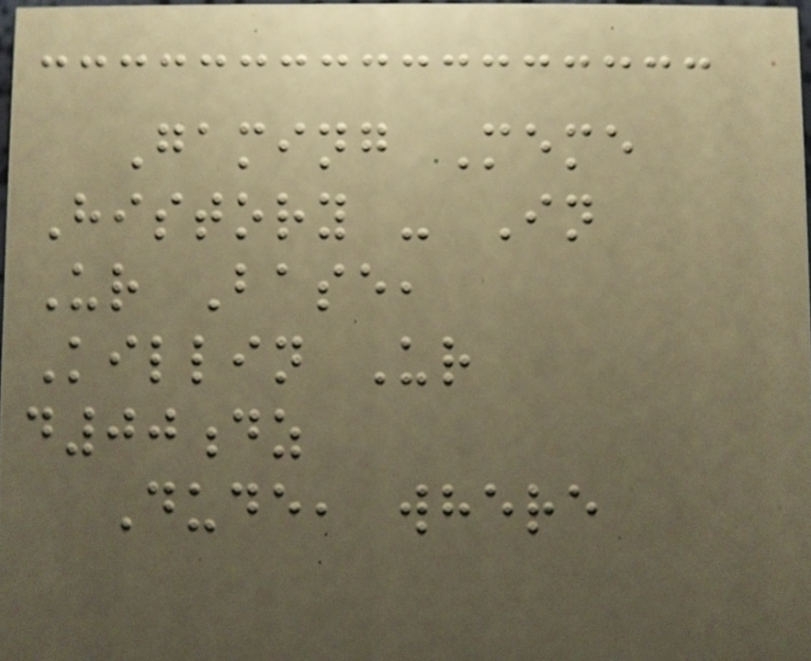Gaming Meme
History - In
Ur Base,
Killin Ur
d00dz
Dude, where
